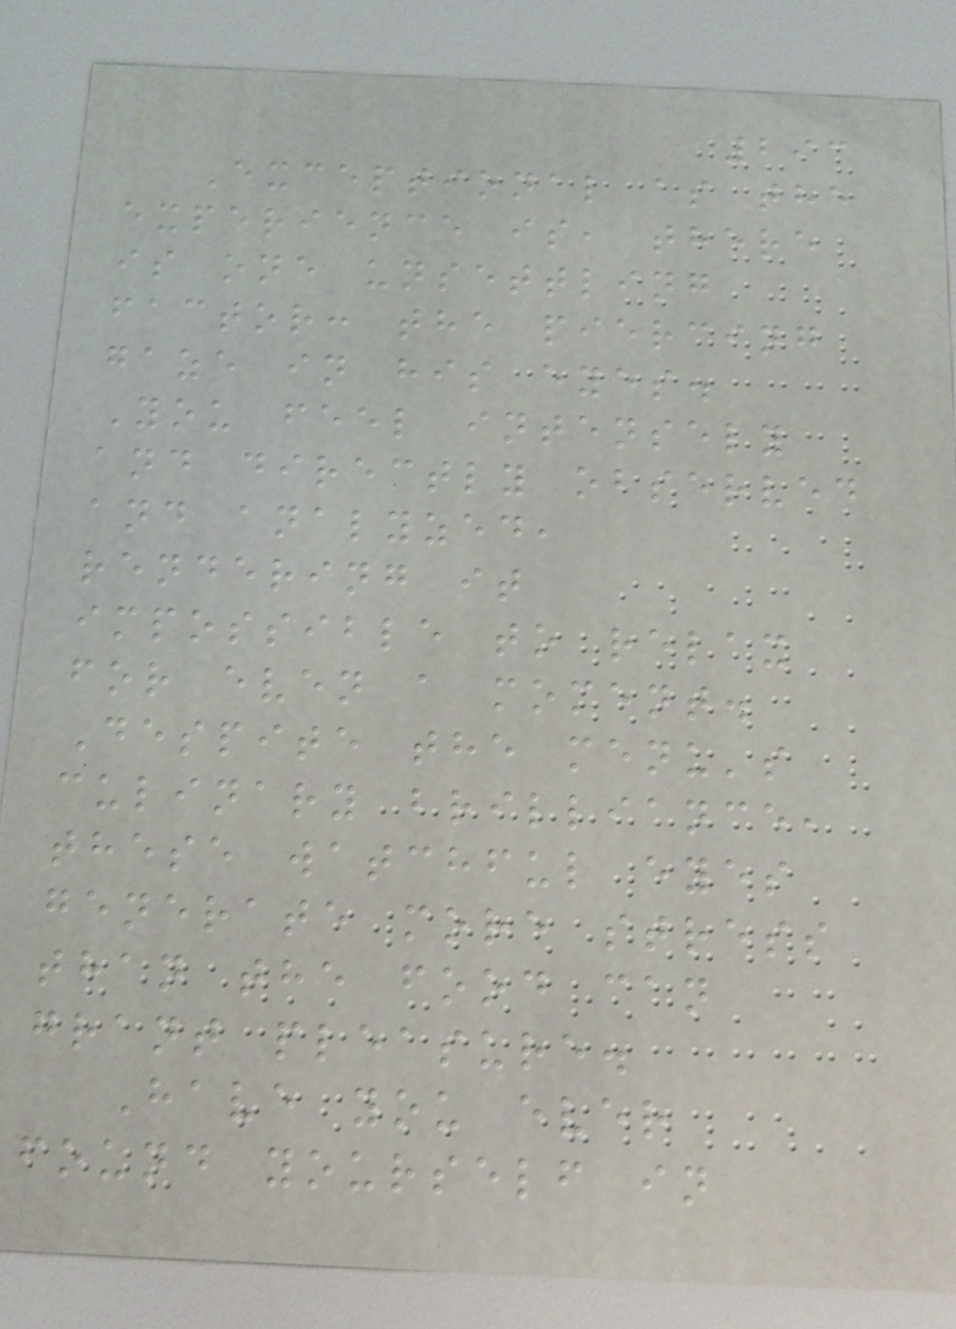293
Exceptional as the
experience is, there
is one unsettling
factor: the piercing
gaze in his eyes.
You feel intensely
and directly observed
and analyzed,
rendering it
impossible to relax
for even a moment.
Despite the menu's
culinary brilliance,
these watchful eyes
generate more stress
than the food can
grant pleasure.
Have you ever
found yourself in
